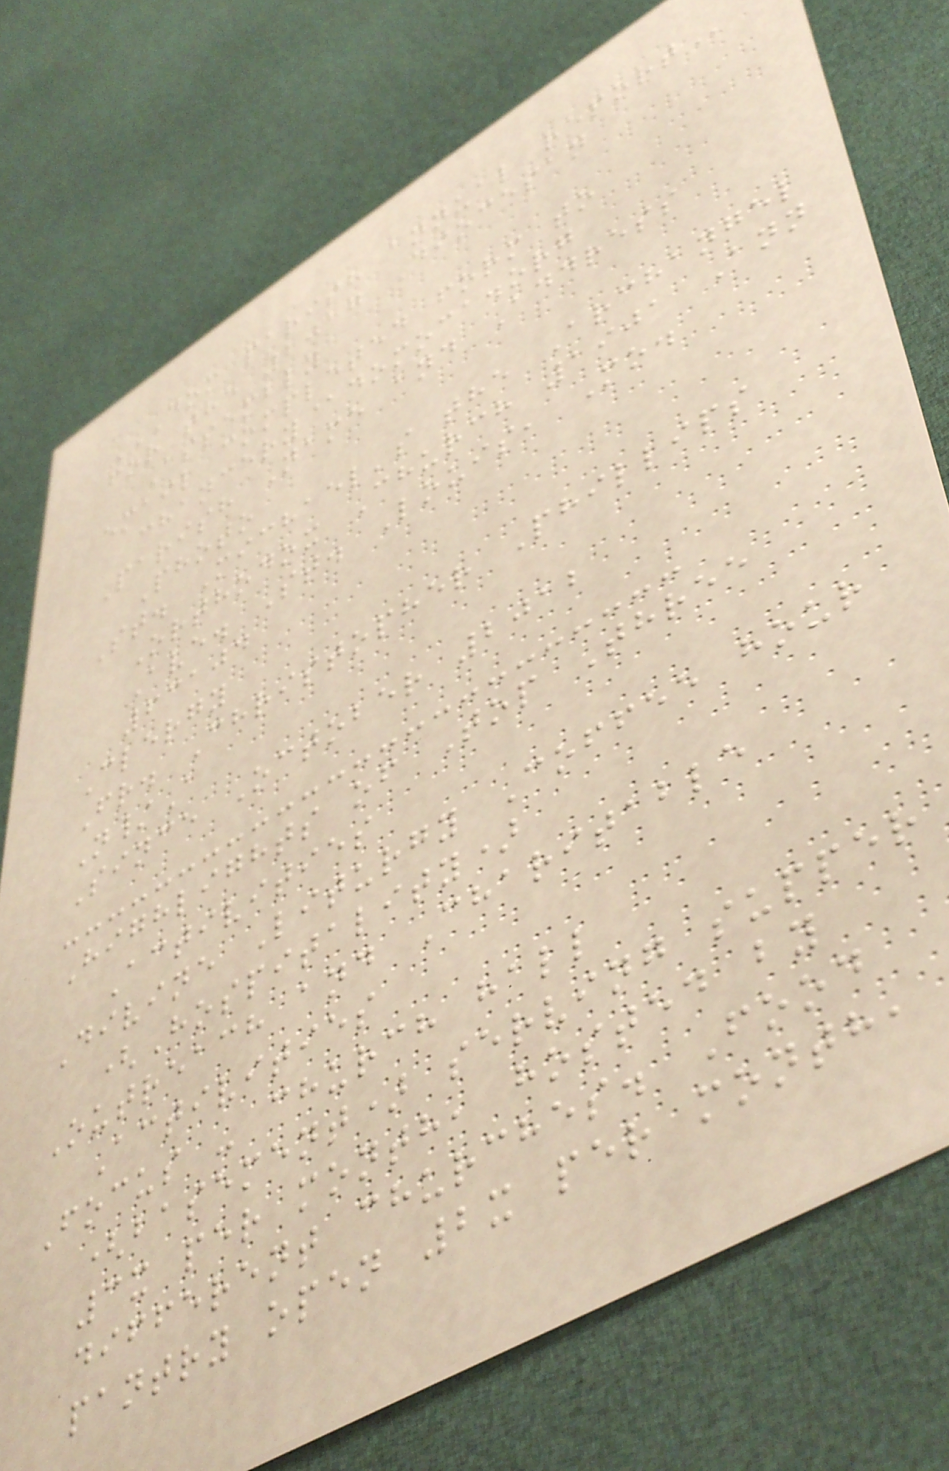DOM PARISH ANNUAL REPORT
for the 2017 Diocesan
Assembly
email completed form to
chancery@domoca.org
Parish Name and Address
Photo
St. Michael's the Archangel
Orthodox Church 1901 Ann
Ave. St. Louis, Mo.
63104
Clergy
Fr. Christopher Phillips
N/A
Since October 2012
Highlights of Top Three
Activities
Divine Liturgy Coffee hour
(Hospitality)
Outreach and Charitable
Activities
Focus - church hall
(basement) serving supper
3x per month, hosted by
different churches. Food
pantry open 2x per month,
